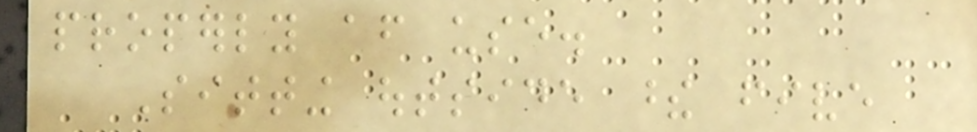properly after use.
Sitting outside these five
